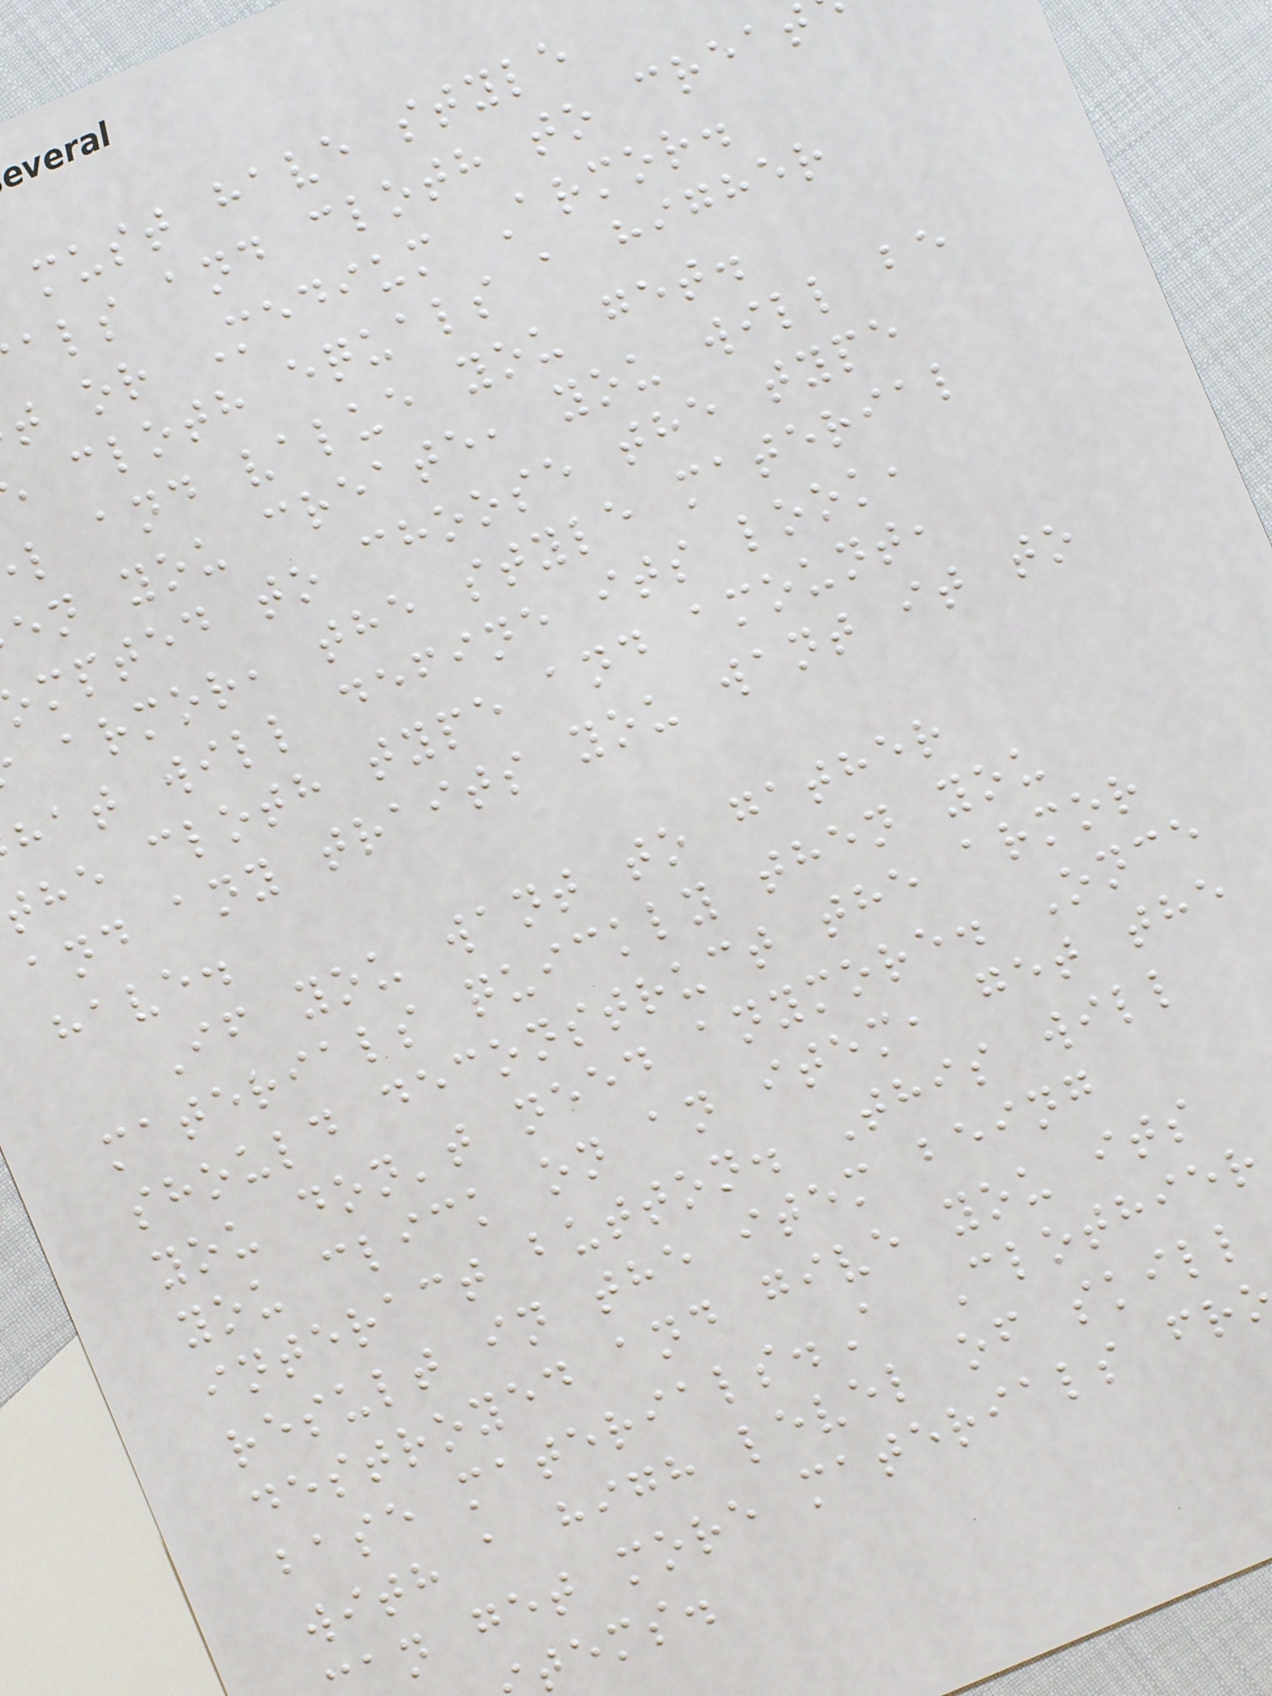must have style
als and cloth to creat
t or Medium Armor.
cloth equals a higher
l and value you get.
en you create, you will be
mpted to choose the type
armor, the style material
hat will define its look,
the cloth type and amount,
and any traits you want it to
have.
If you want to gather
materials quickly then you
should deconstruct the armor
you don't need anymore. Once
you click on an item, get the
interact button. This will
result in the item being
destroyed and give you its
base materials.A Clothier
with a high level of skill
an get more materials fr
tems.
